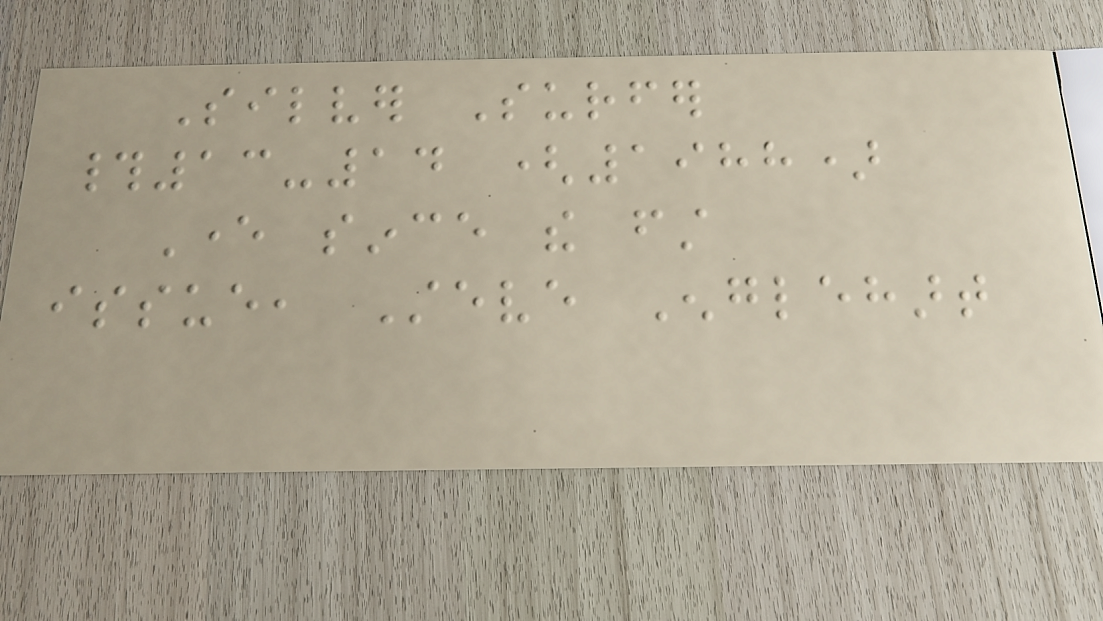Silver Surfer
#13-14 (1988)
Ever since the first
issue, Steve Englehart
